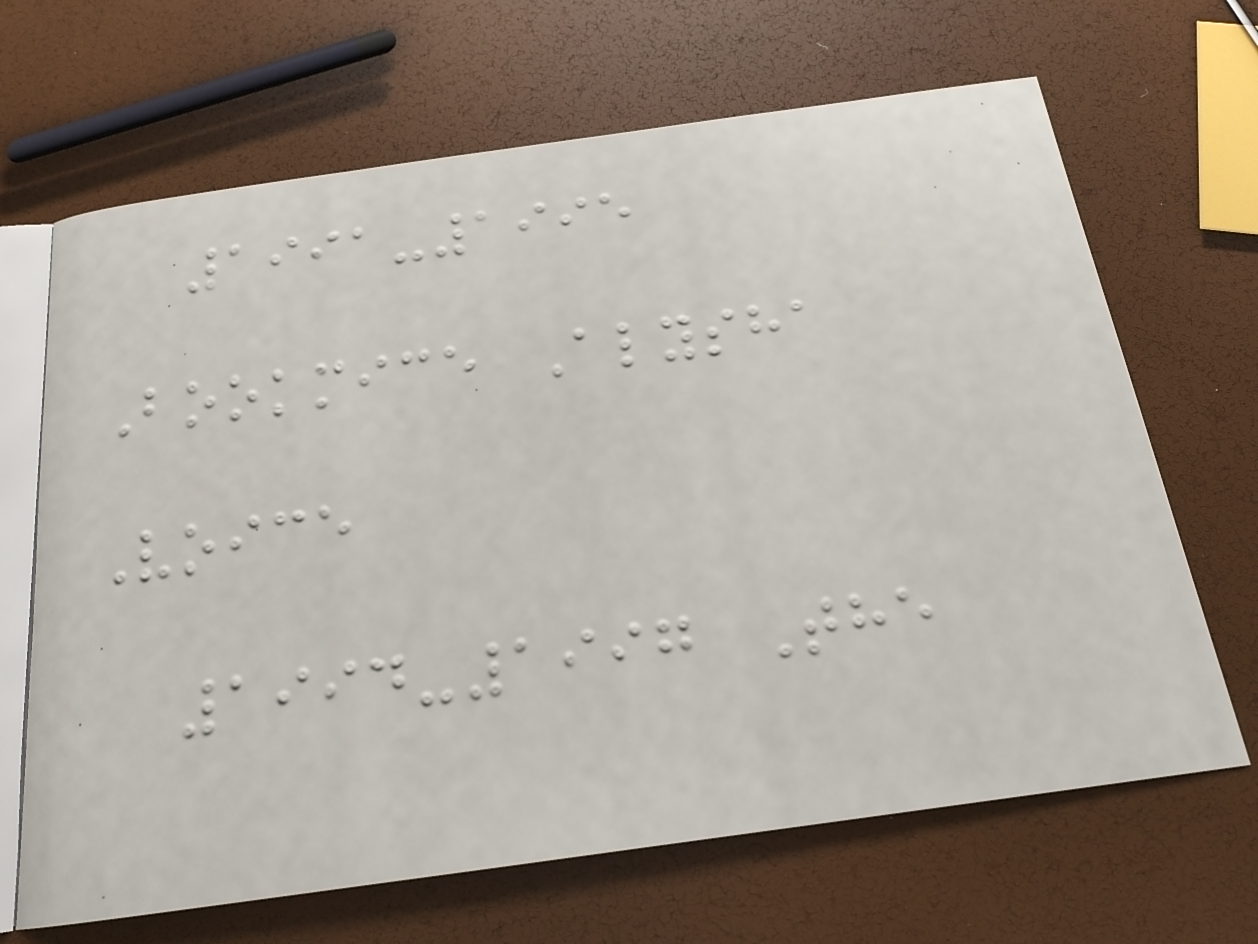1991-1995
Bookmice Alysha
Voice
1994-1997 The
